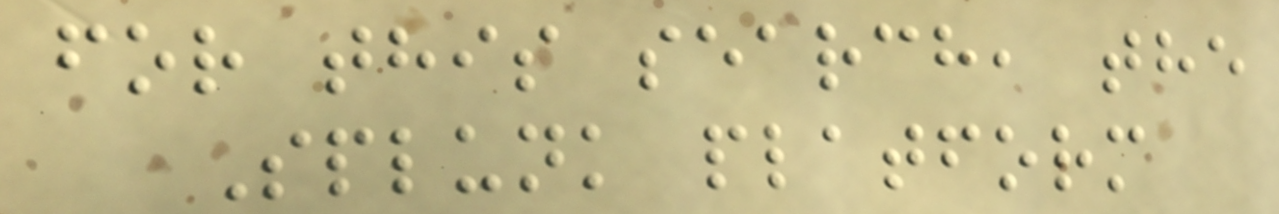for this search, the
Splunk platform
